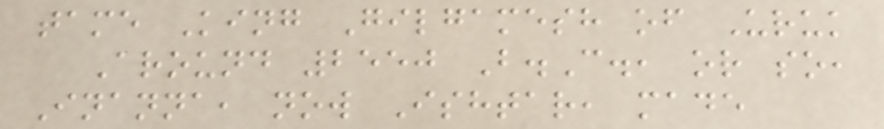tame King Gilgamesh of Uruk
Around 2550 B.C., or so,
Inanna, now Ishtar, made
